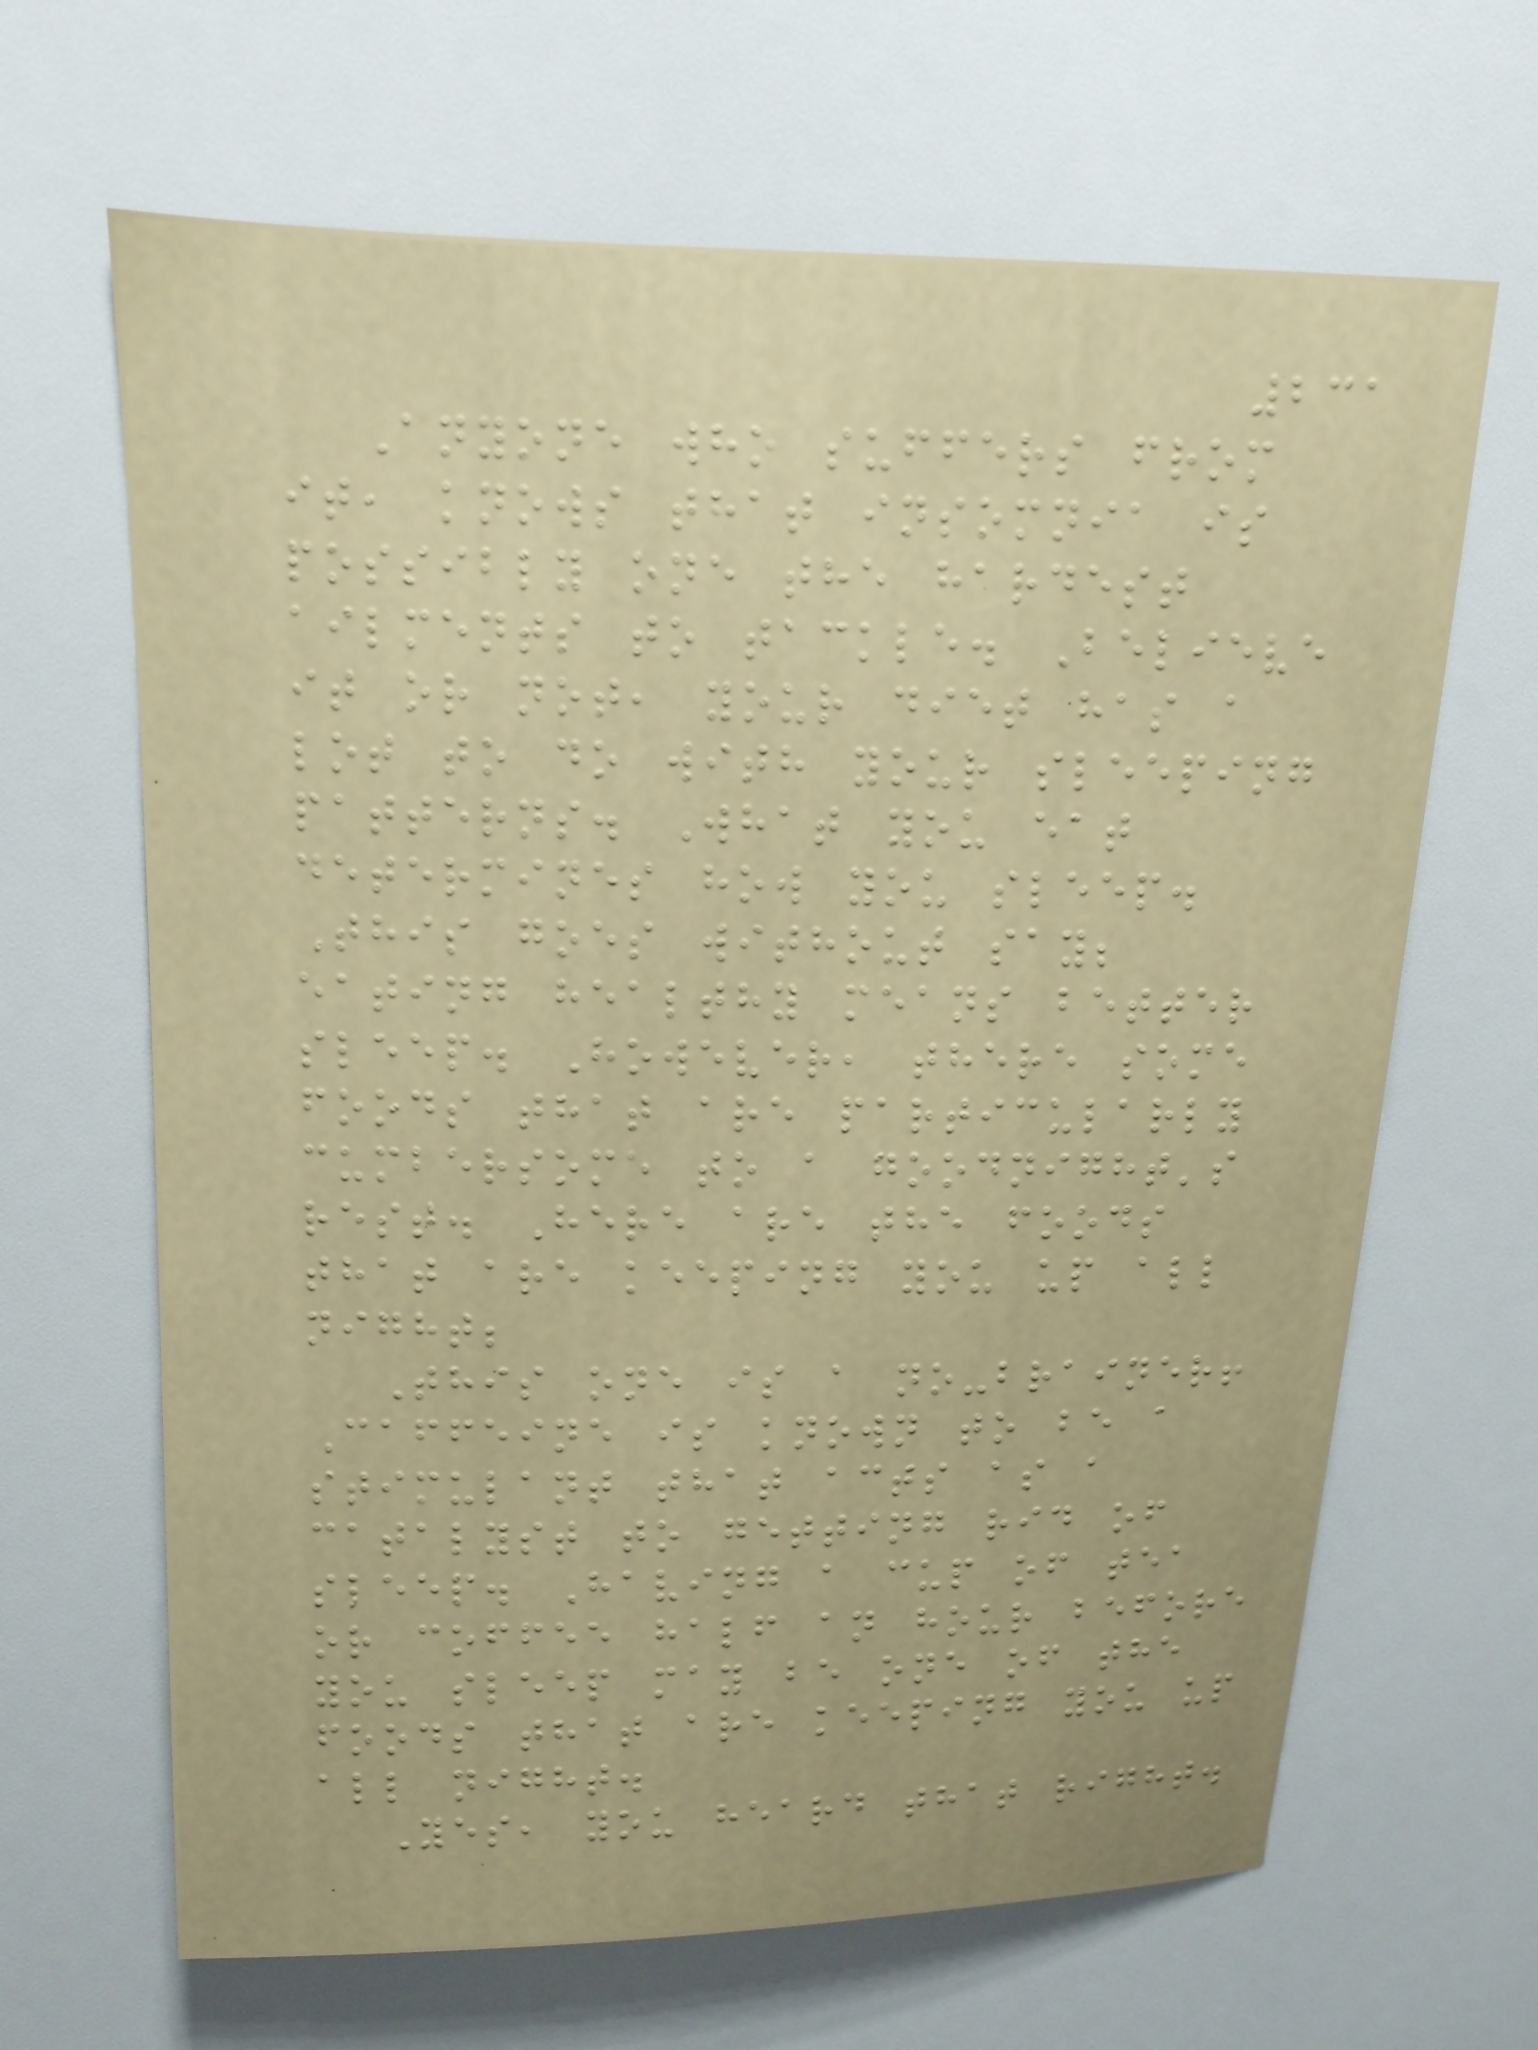231
Anyone who suffers from
it, knows that insomnia is
possibly one the hardest
ailments to tackle. Believe
it or not, your diet has a
lot to do with your sleeping
patterns. What you eat
determines how you sleep.
This goes without say;
eating healthy means better
sleep. However, there some
foods that are particularly
cumbersome to a goodnight's
rest. Here are the foods
that are keeping you up all
night;
This one is a no-brainer!
Caffeine is known to be a
stimulant that acts as a
catalyst to getting rid of
sleep. Having a cup of tea
or coffee half an hour before
you sleep may be one of the
foods that are keeping you up
all night.
Yes, you heard that right.
